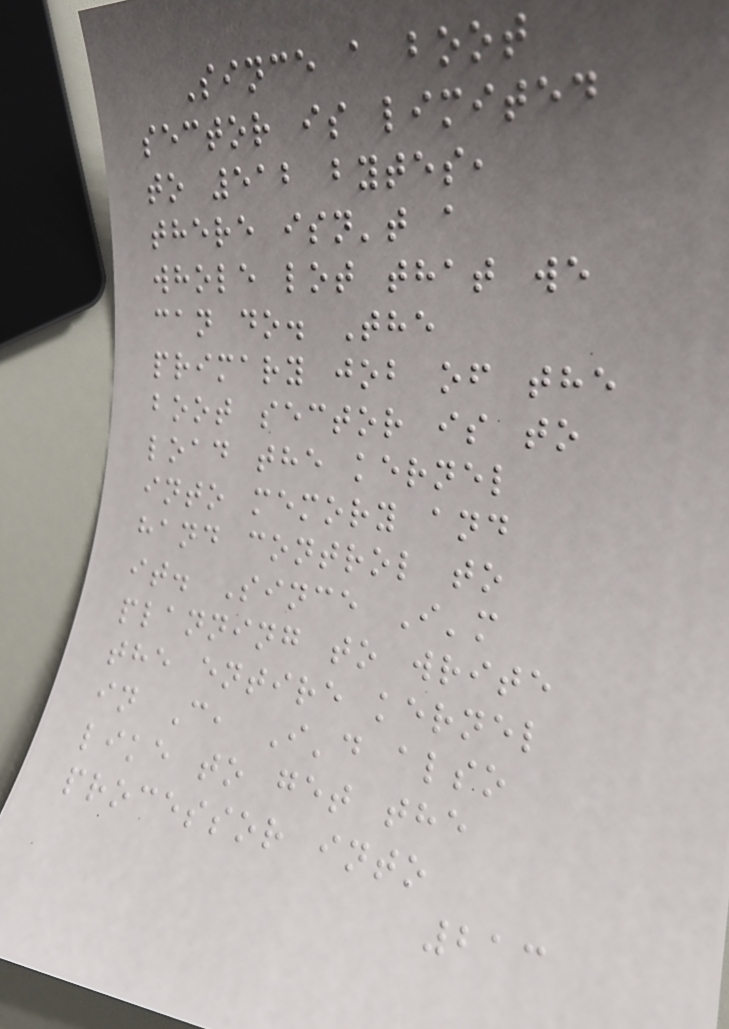Since a boot
sector is limited
to 512 bytes,
there isn't a
whole lot that we
can do. The
primary job of the
boot sector is to
load the kernel
into memory and
hand control to
it. Since I'm
planning to write
the entire kernel
in C, I'd also
like to get the
processor into
213
